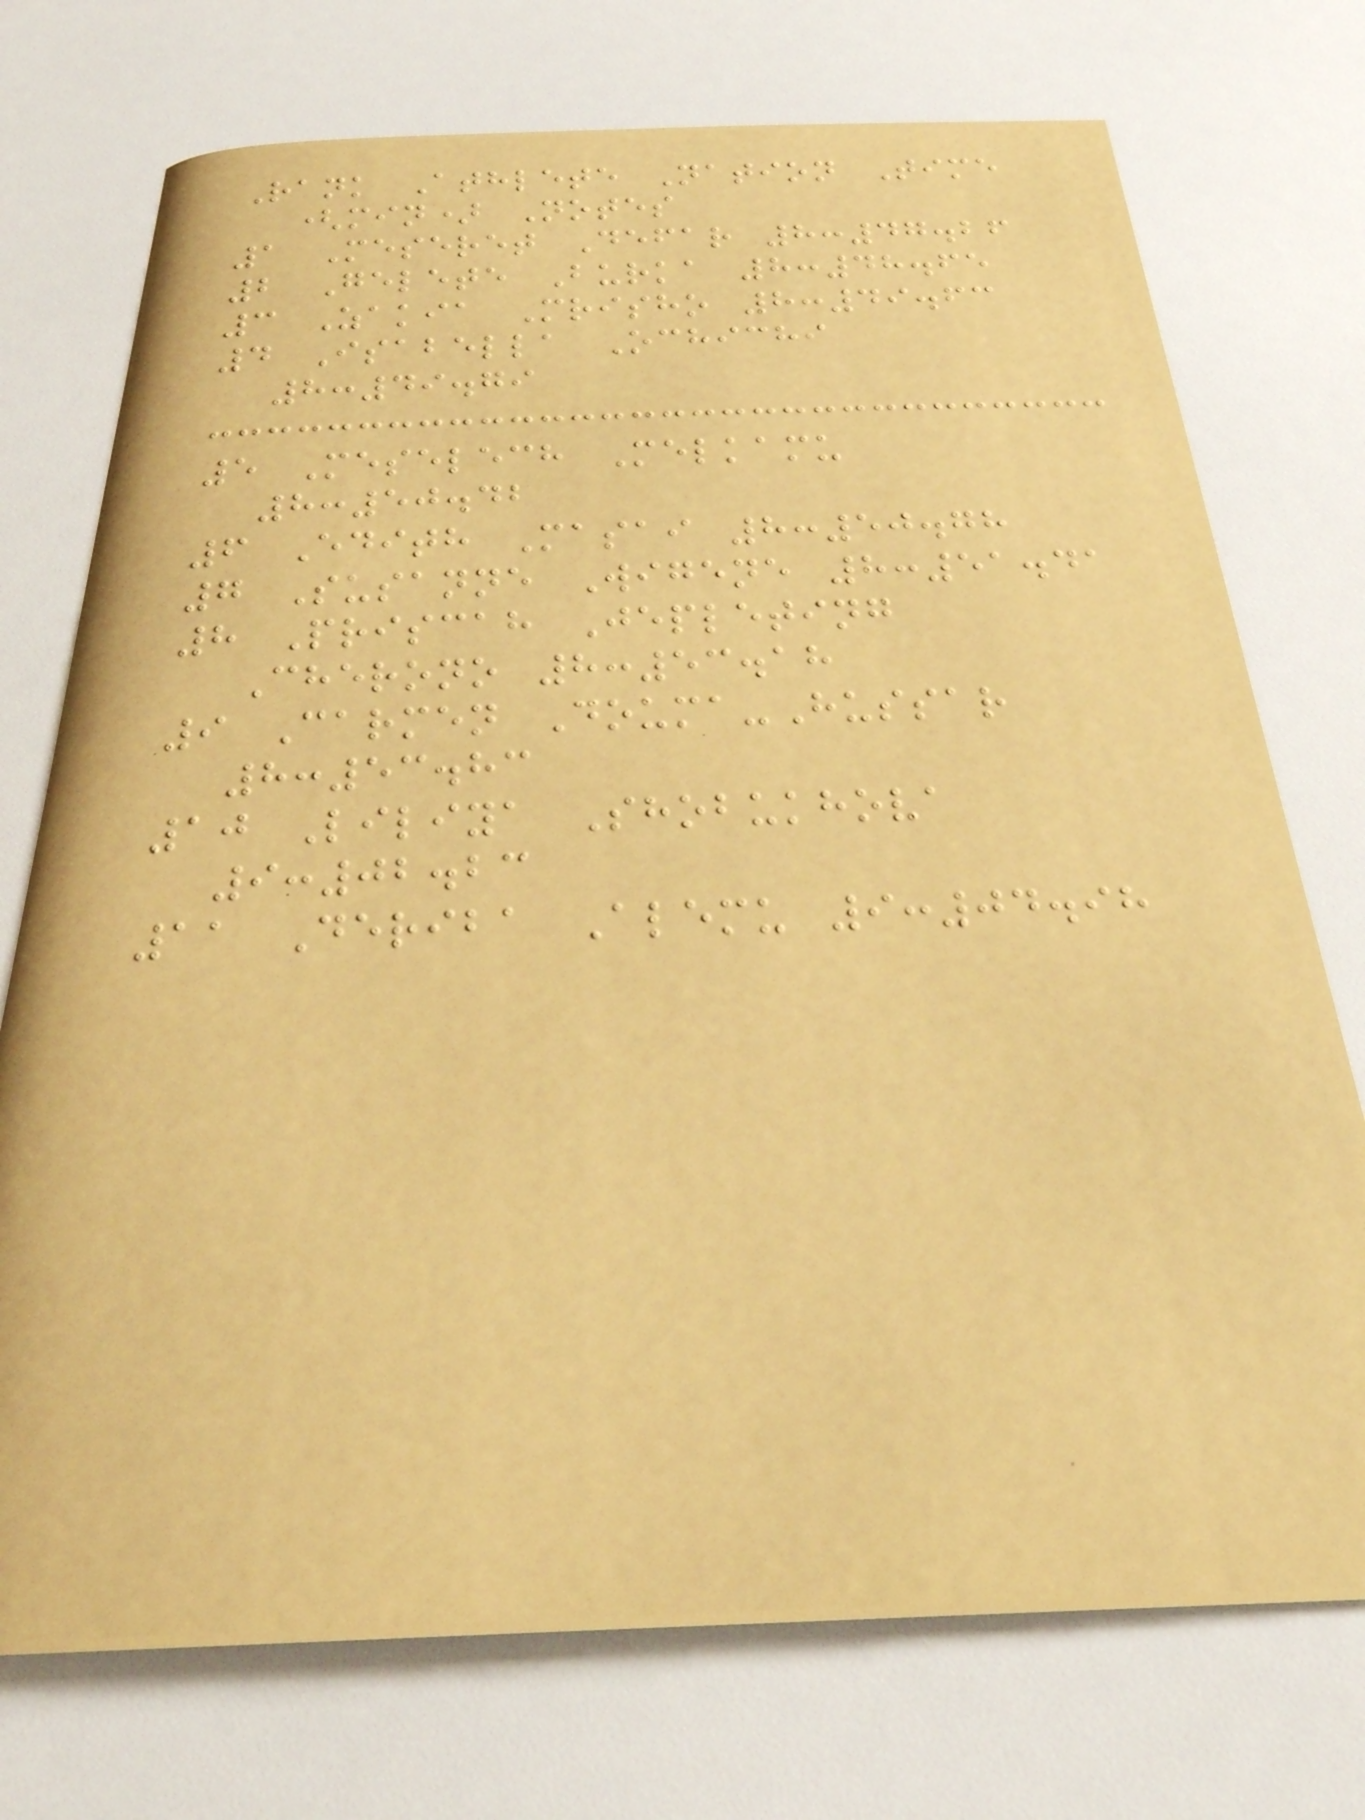Rank Athlete Nation Time
(min) Notes
1 Meseret Defar 8:47.26
2 Gelete Burka 8:48.65
3 Zakia Mrisho 8:49.63
4 Isabella Ochichi
8:49.79
5 Meselech Melkamu
8:50.42
6 Edith Masai 8:50.78
7 Susanne Wigene 8:51.41
8 Priscah Jepleting
Cherono 8:53.18
9 Carmen Douma-Hussar
8:53.83
10 Liliya Shobukhova
9:02.23
11 Deriba Alemu 9:04.98
